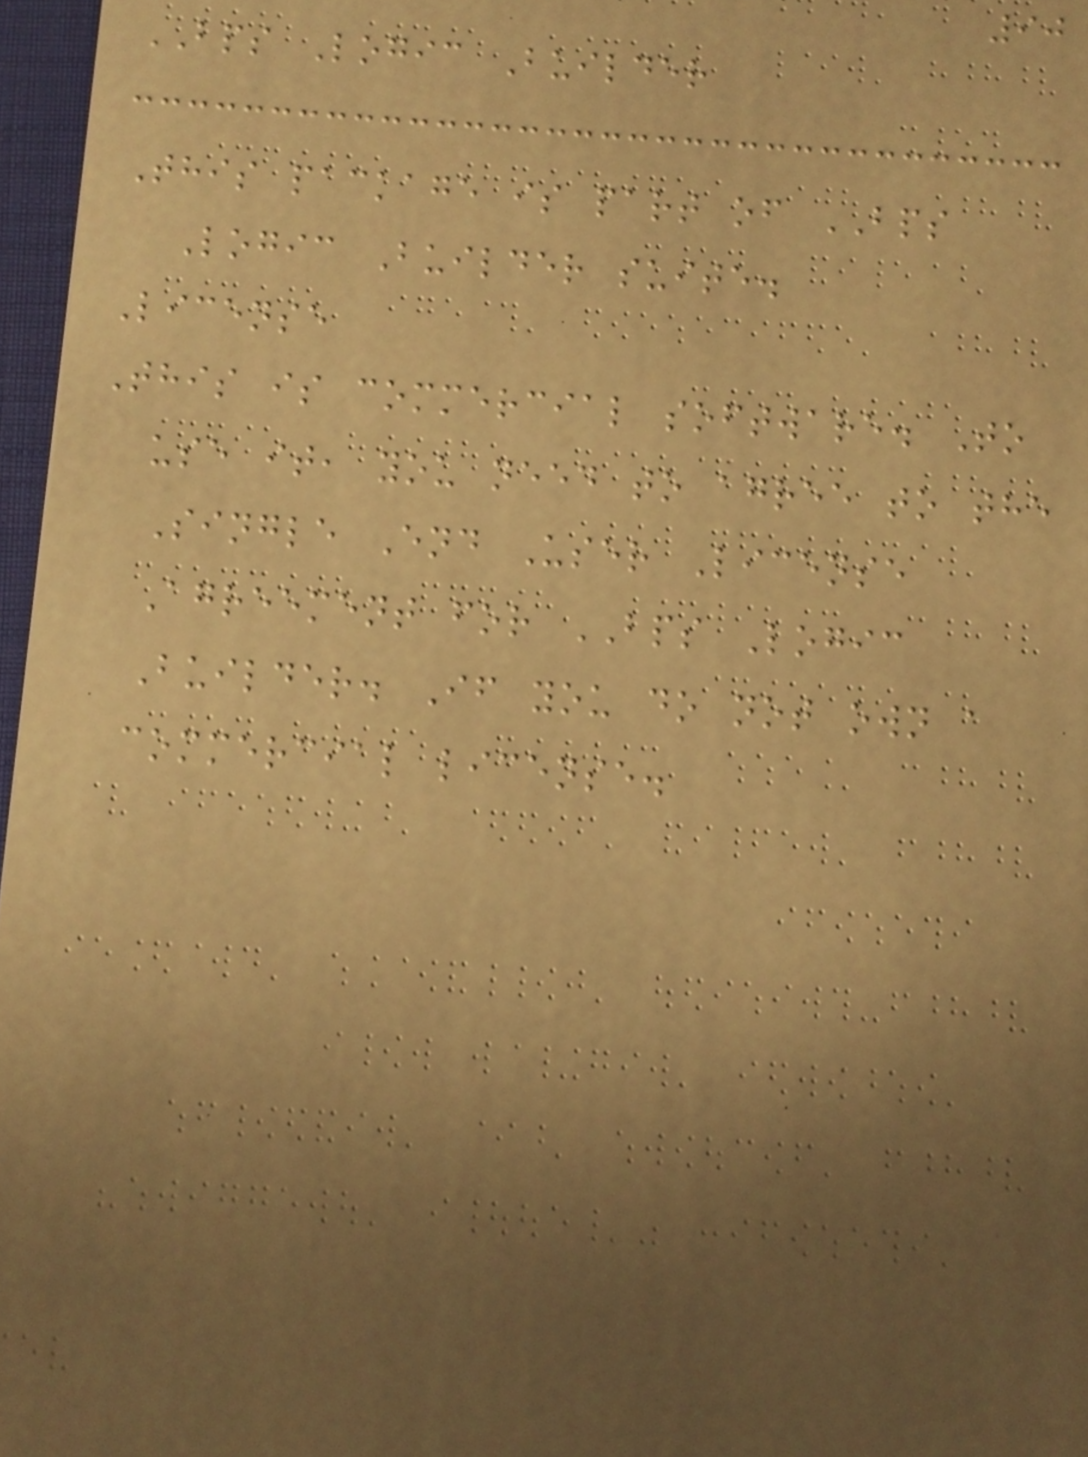90
BPS Logic Builder
This package is part of BPS
Logic Builder suite.
License
This is commercial software. To
use it, you need to agree to the
Single End User License
Agreement for BPS Logic
Builder. If you do not own a
commercial license.
